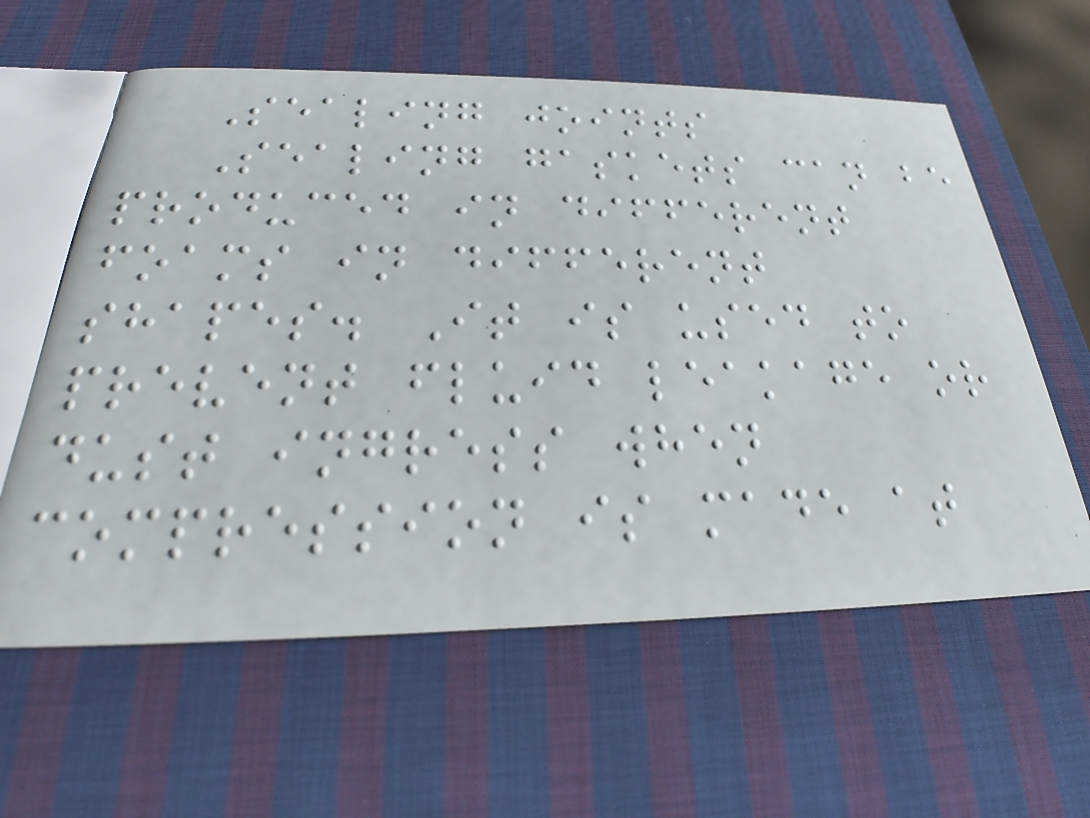Sealing joints
Sealing gaskets can be
produced in different
foams in different
shapes. It is used to
prevent fluid leakage or
dust ingress when
compression is made at
